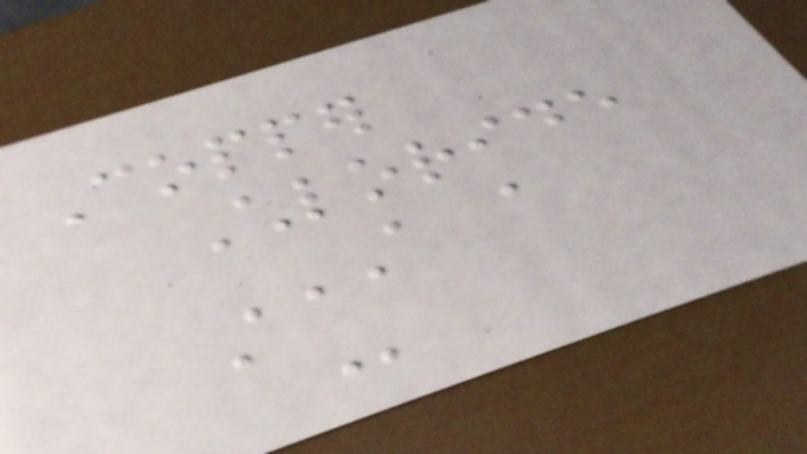Copper
Chloride
A A
A
